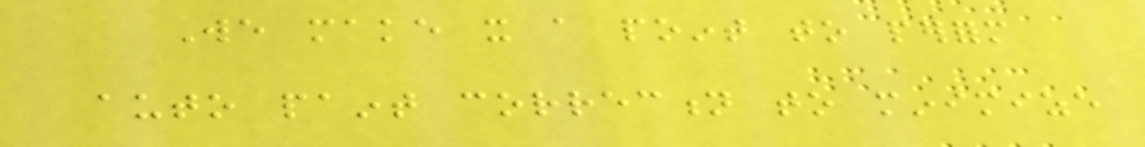We make it a point to perform
auto paint correction to minimize
